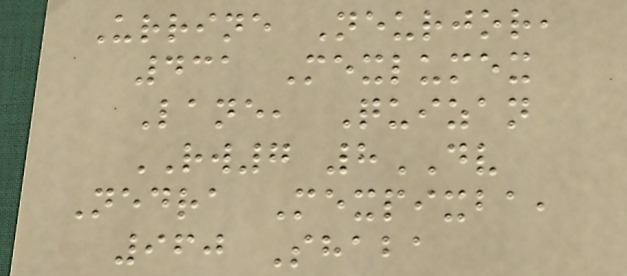Urrine Neurjor,
431 Mexlumex
Lane, Quizan
RW7 8DV
Nedra Mexpixba,
960 Shaba
